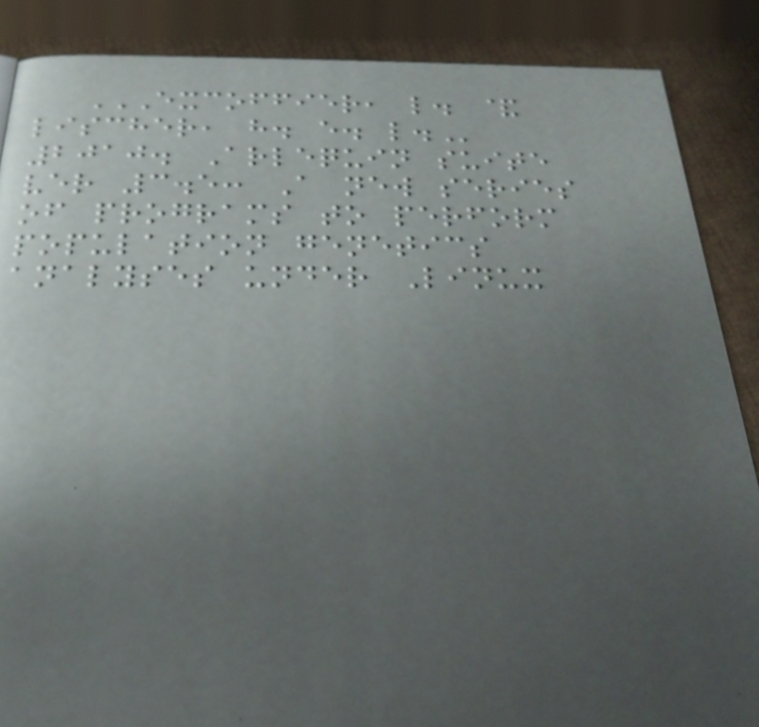EXCOFFIER, L. &
LISCHER, H. E. L.
2010. Arlequin suite
ver 3.5: A new series
of programs to perform
population genetics
analyses under Linux
